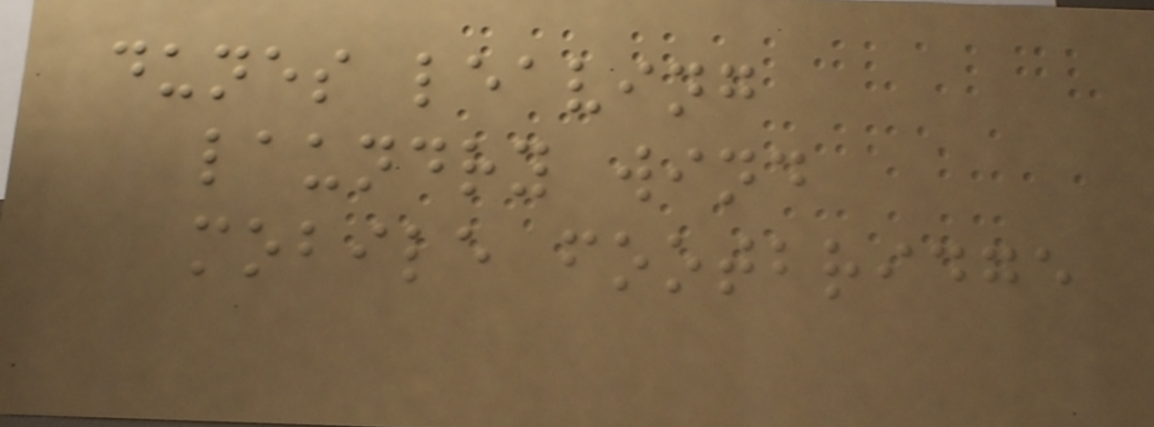dunes leaving
laundry wind
mobile footbridge
